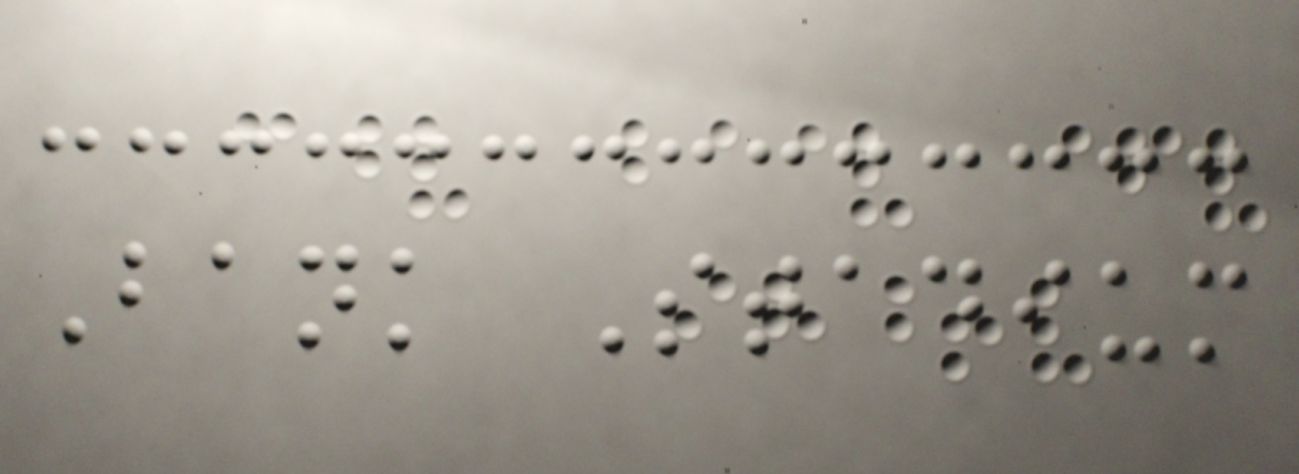Bank Stadium
